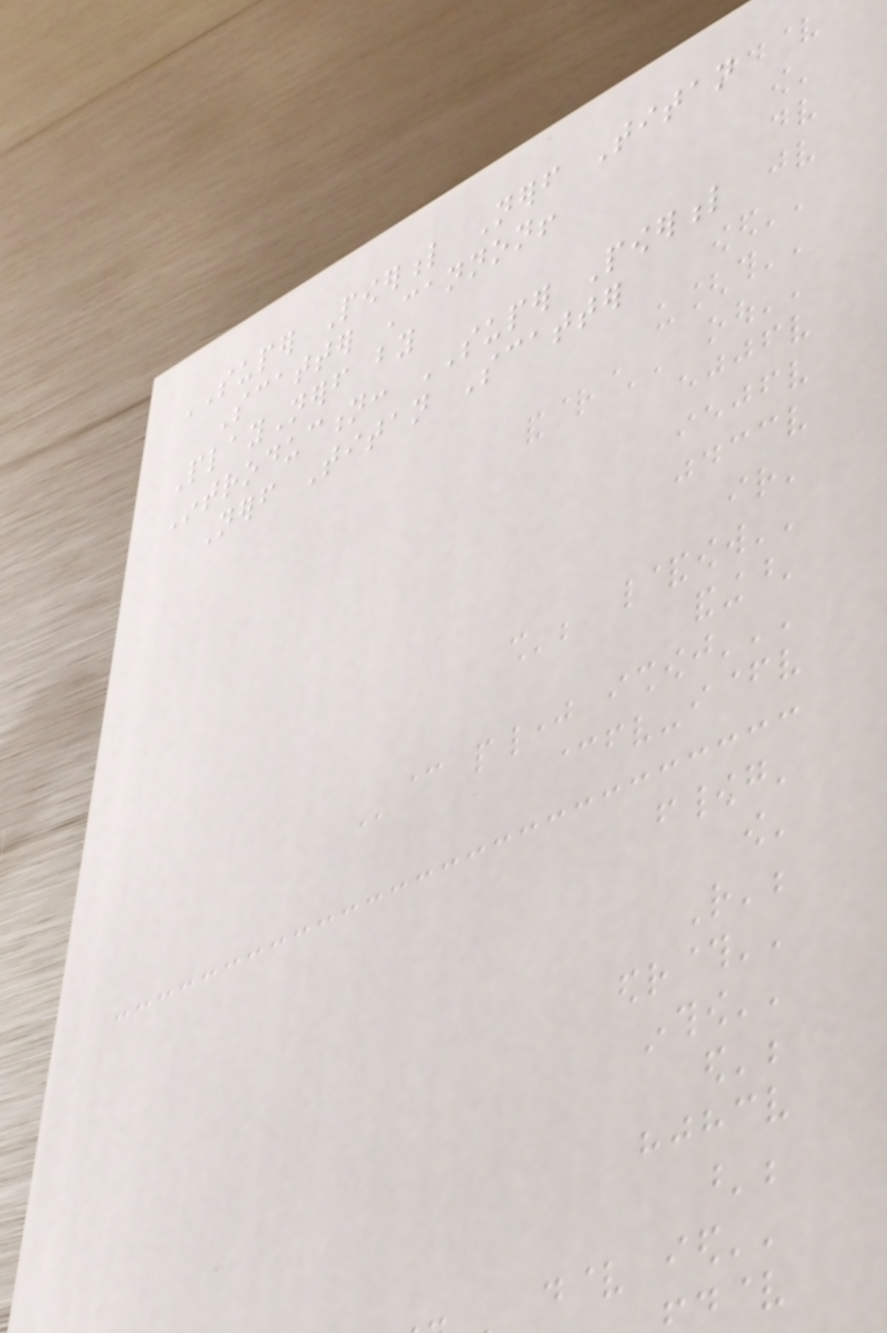SUPER Powerful Nerf Titan
Scatter Cannon!
PlayNerf by
Introduction: SUPER Powerful
Nerf Titan Scatter
